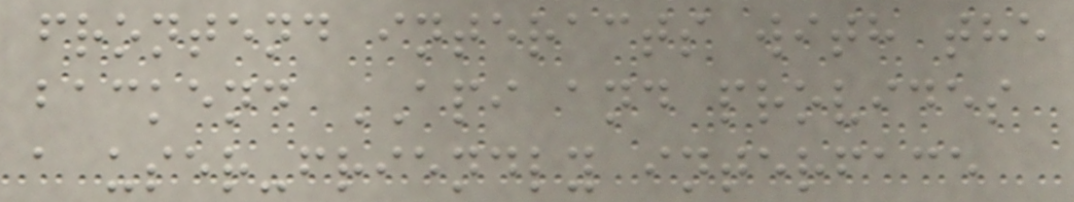frontend interacts with the
backend API and provides
a user-friendly interface
